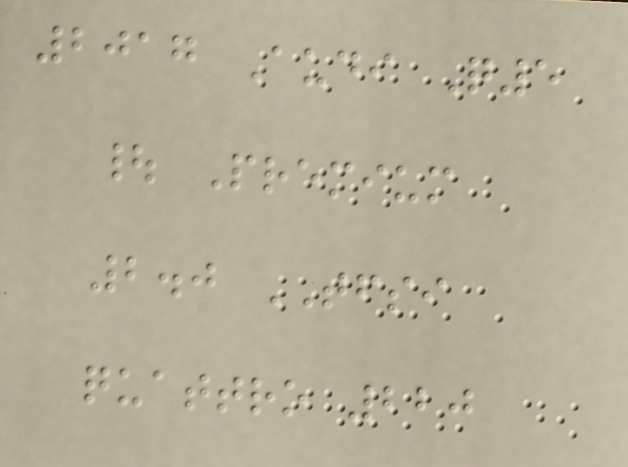2017 Audi Q5
| Premium
2.0 TFSI
quattro 220
